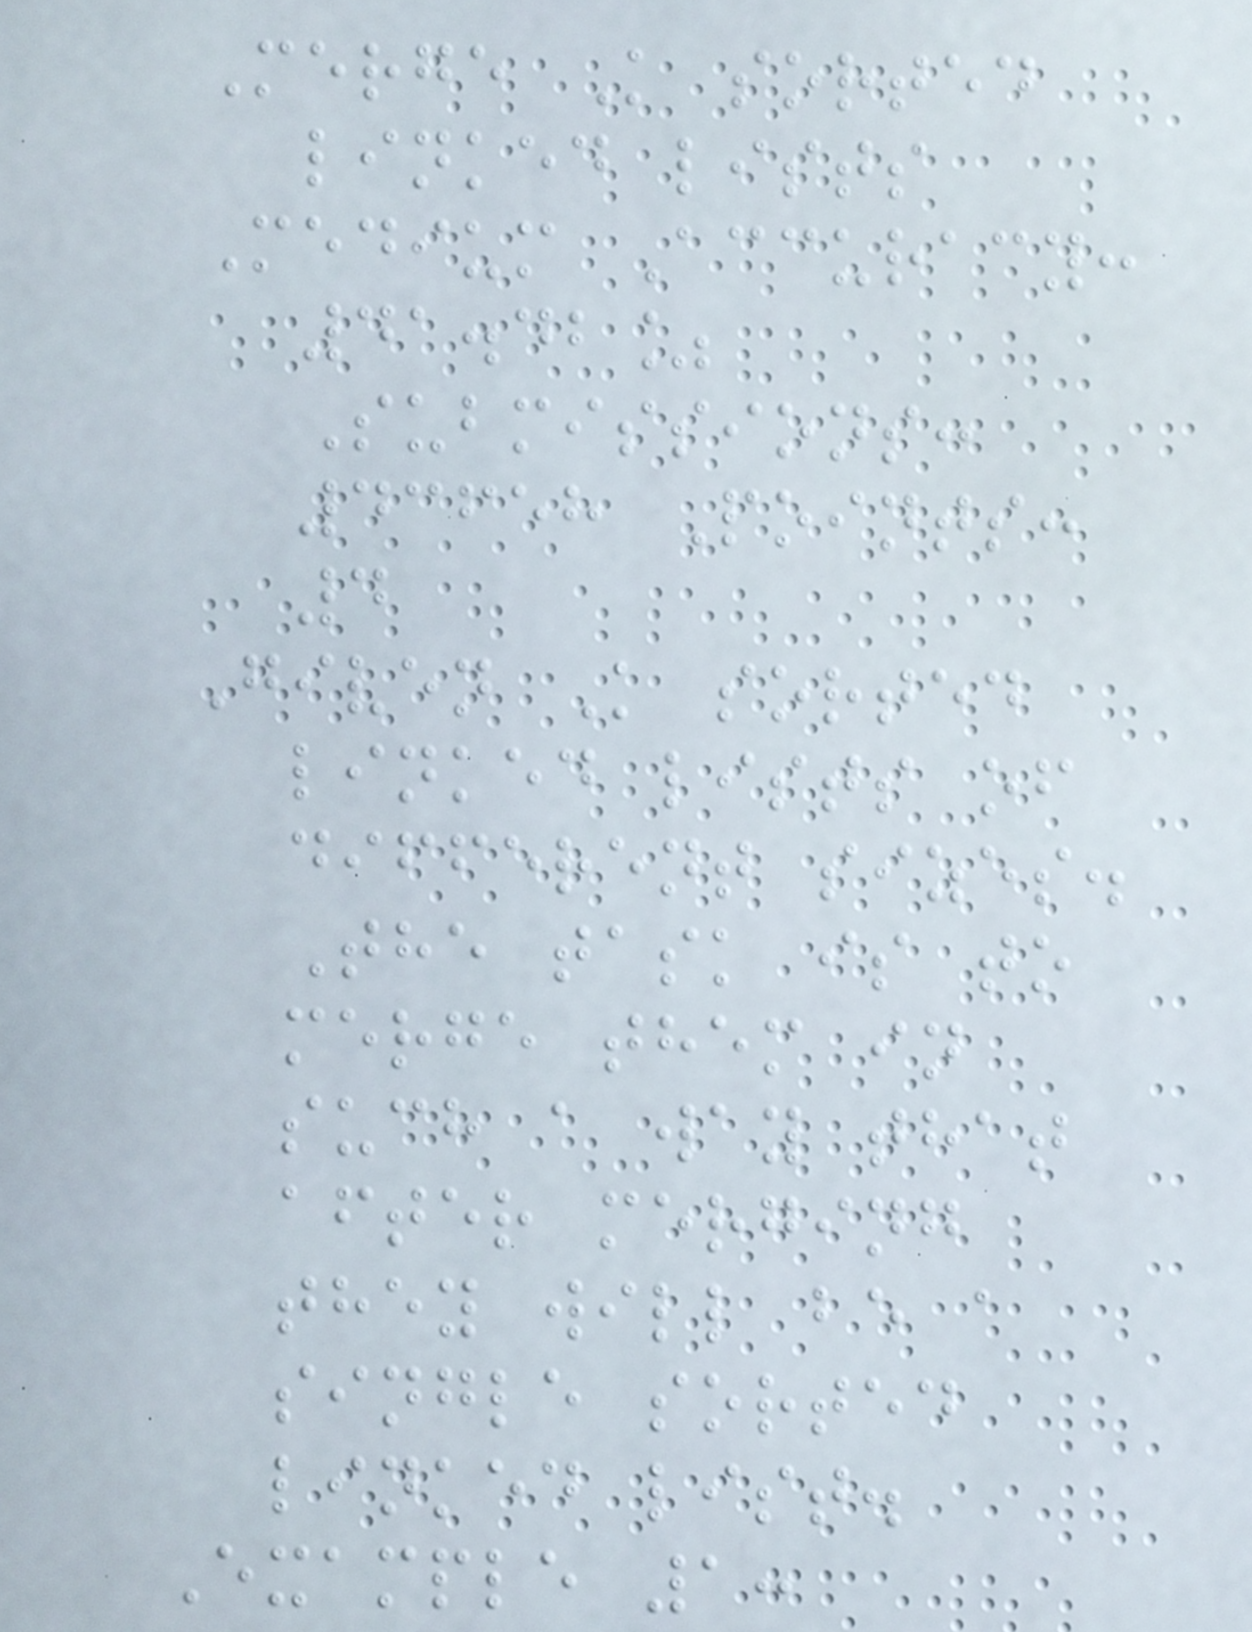Merge K sorted
linked lists
Medium Accuracy:
41.42%
Submissions:
43658 Points:
4
Given K sorted
linked lists of
different sizes.
The task is to
merge them in
such a way that
after merging
they will be a
single sorted
linked list.
Example 1:
